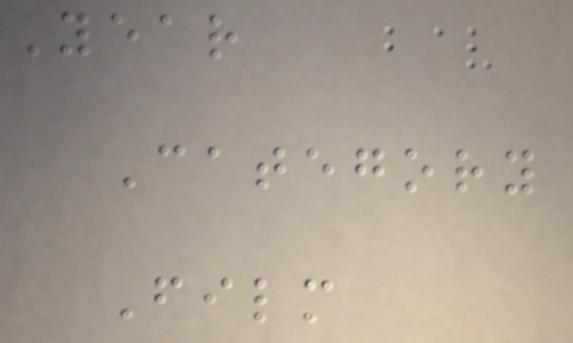Year
Category
Film
